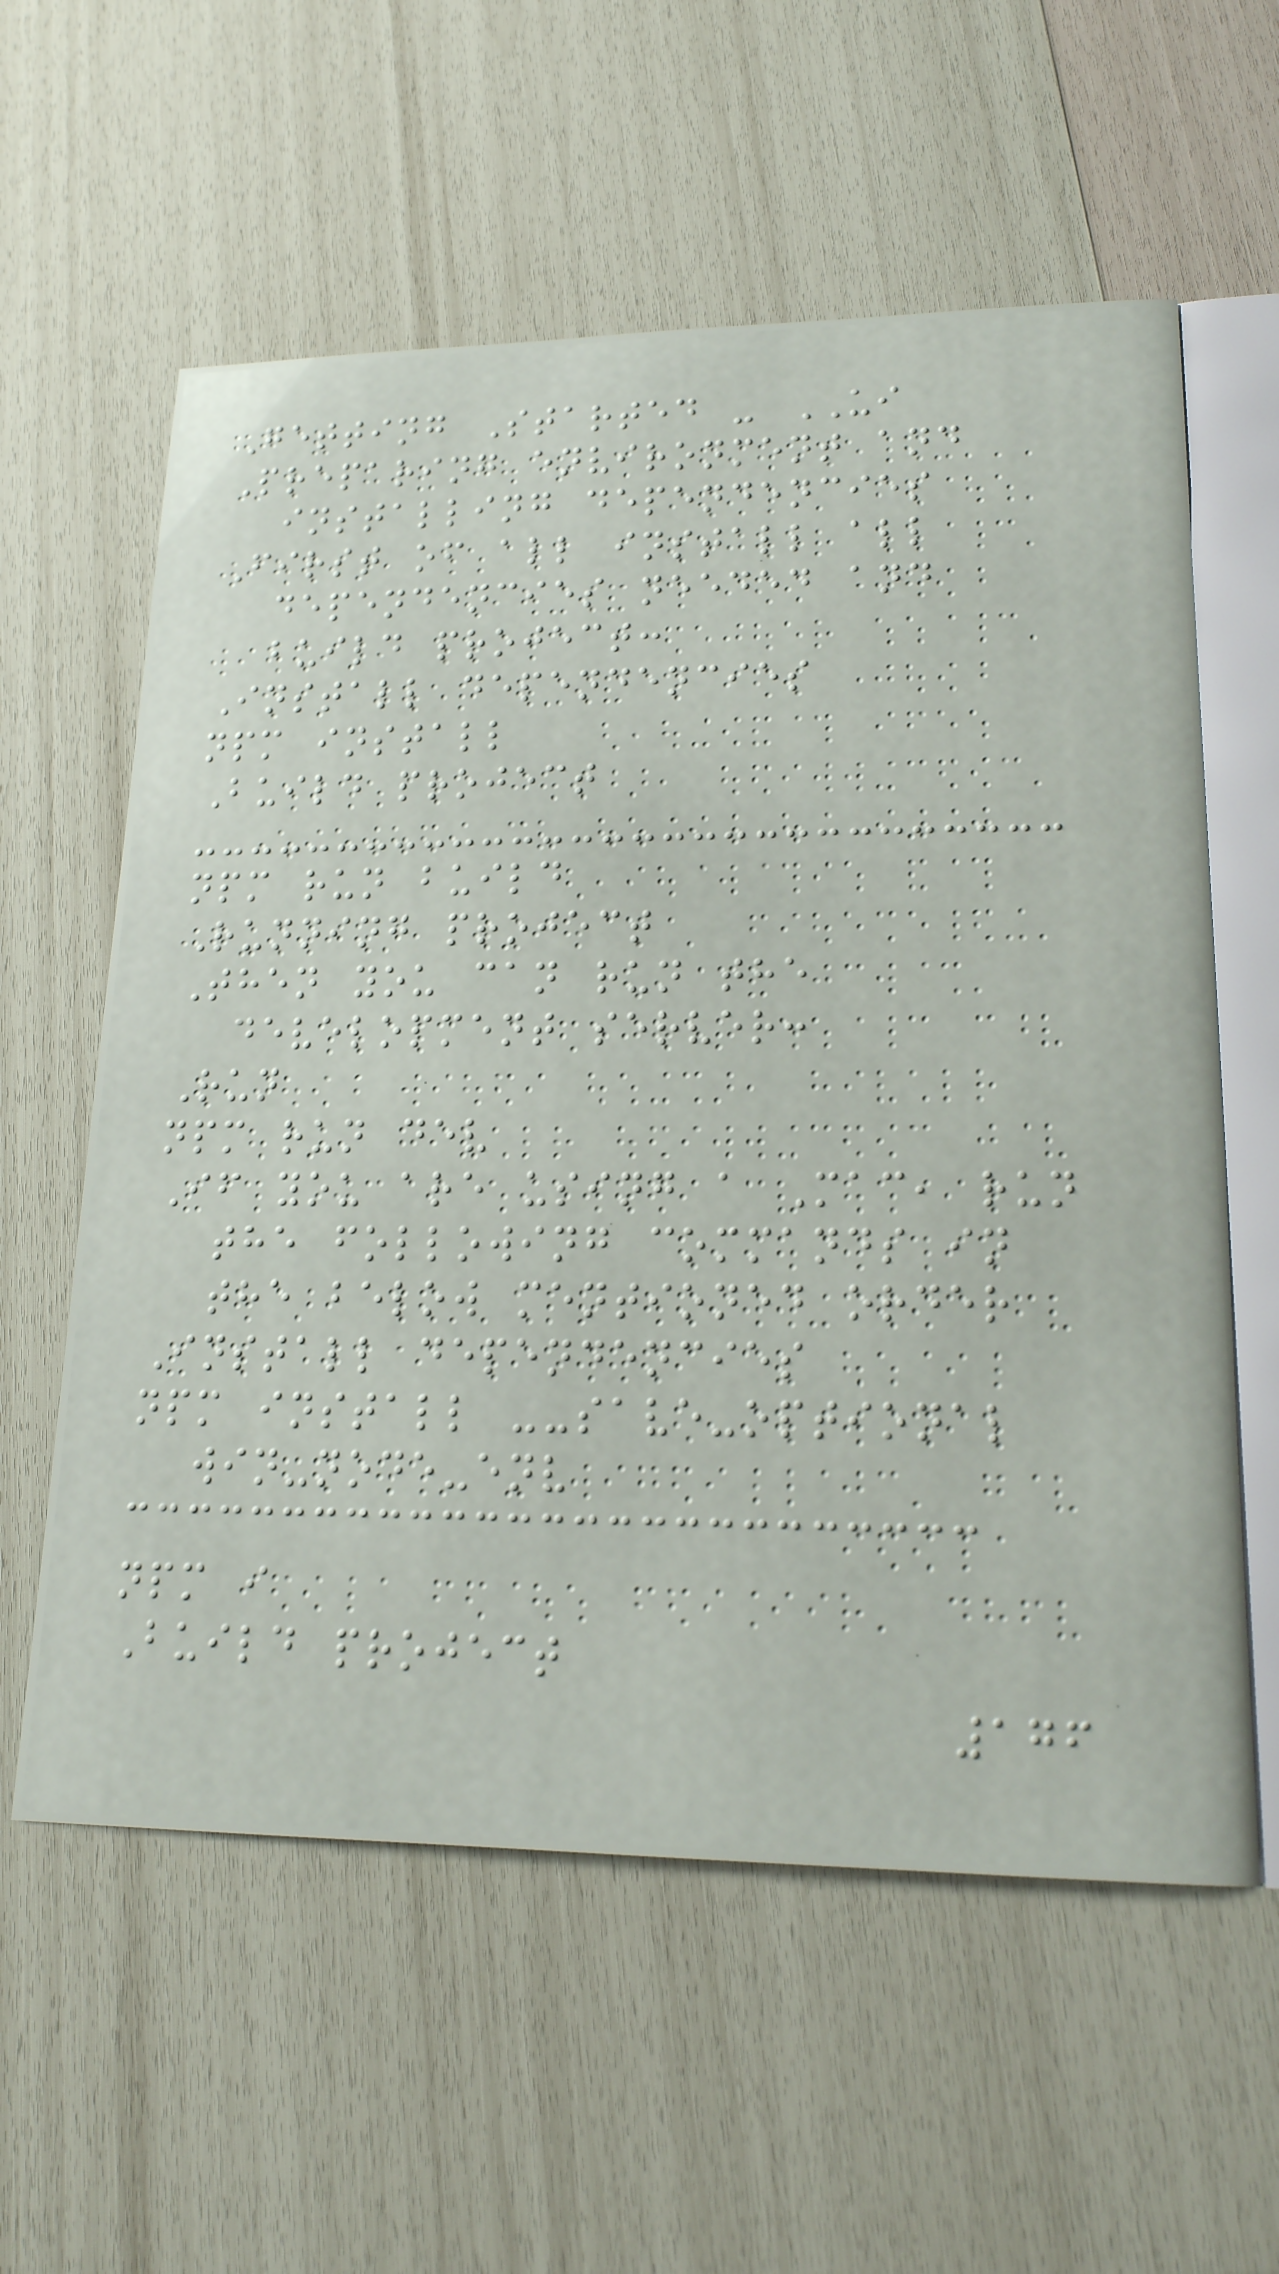Getting Started - UI
Preparing environment and
installing dependencies
First of all install all
dependencies needed and
build project:
Install dependencies
npm install
Build project
npm run build
Running project
Then you can run the
development server:
Run
npm run dev
If you are using a Mac, run
the following commands in
the below mentioned order
Install dependencies
npm install --save-optional
win-node-env
npm i
Build project
176
